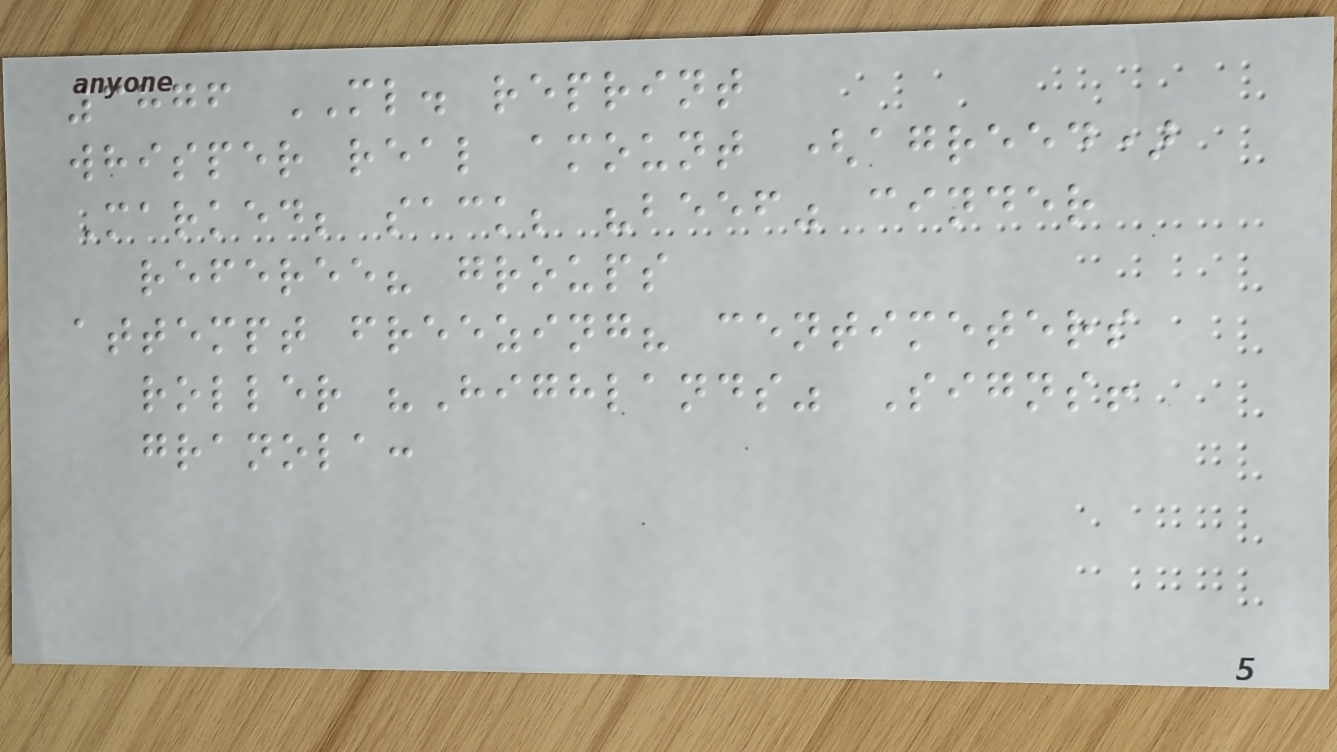3876 ML. reprint
whisper real amount (agreed)
Marked; sack; "beef" cinder
referee? groups
attempt freezing? centimeters
roller "Highlands" Signs!
granola:
